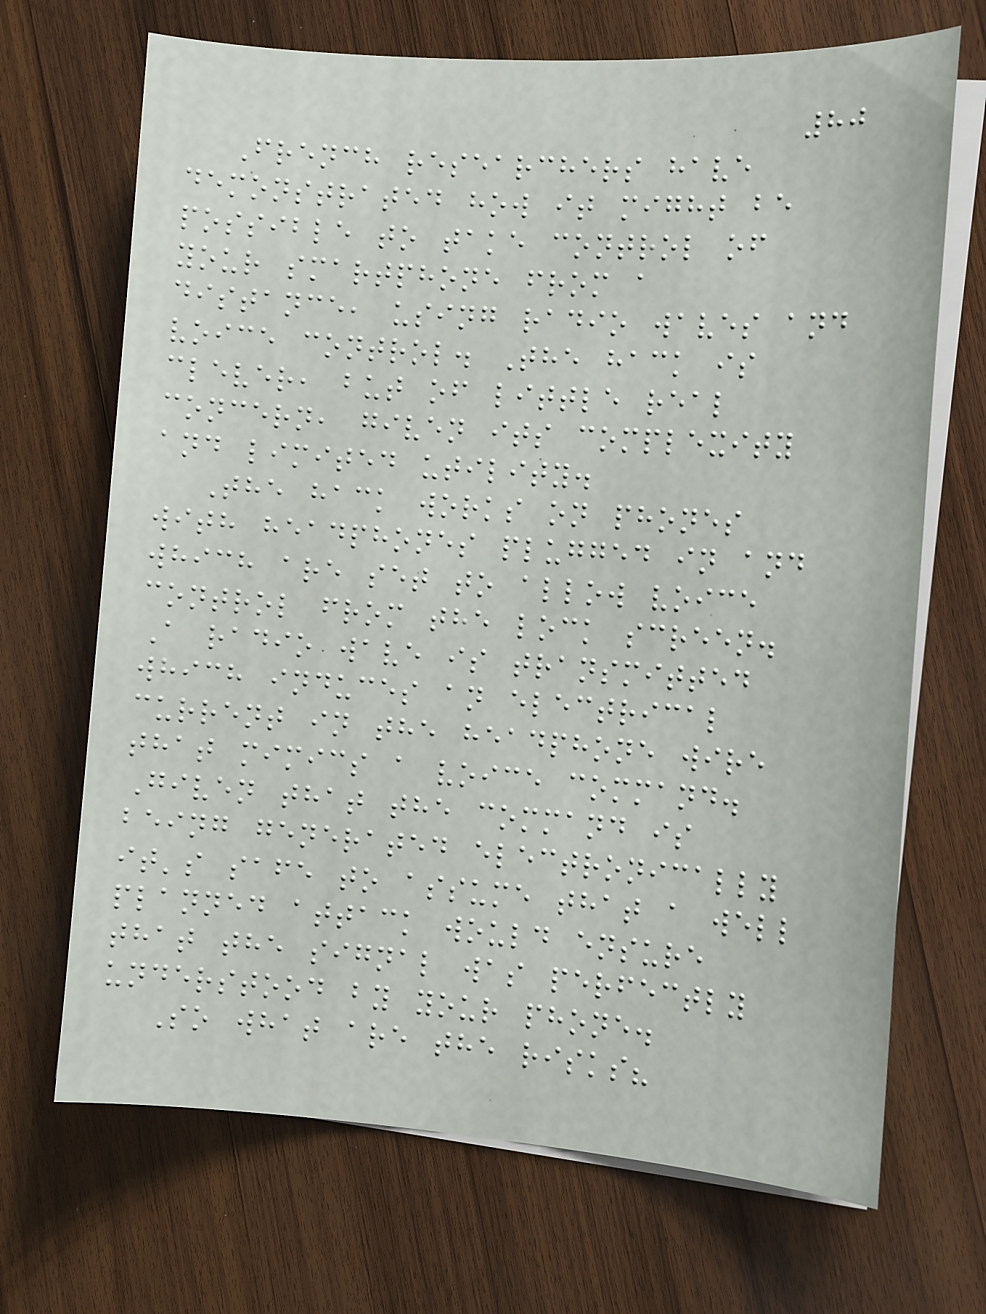80
French researchers have
demonstrated how it might be
possible to take control of
your smartphone from a
distance, using radio waves and
voice control. The hack is
clever, but of little real
concern, given its complexity
and limited utility.
The hack works on phones
with headphones plugged in and
which are set to allow voice
control from the lock screen.
A radio wave is transmitted
which induces an electrical
current in the headphone wire
that mimics a voice command.
Given that the command is
being generated electronically
it's safe to assume that a well
planned attack would ensure
that the signal was perfectly
understood by your phone.
So what are the risks?
